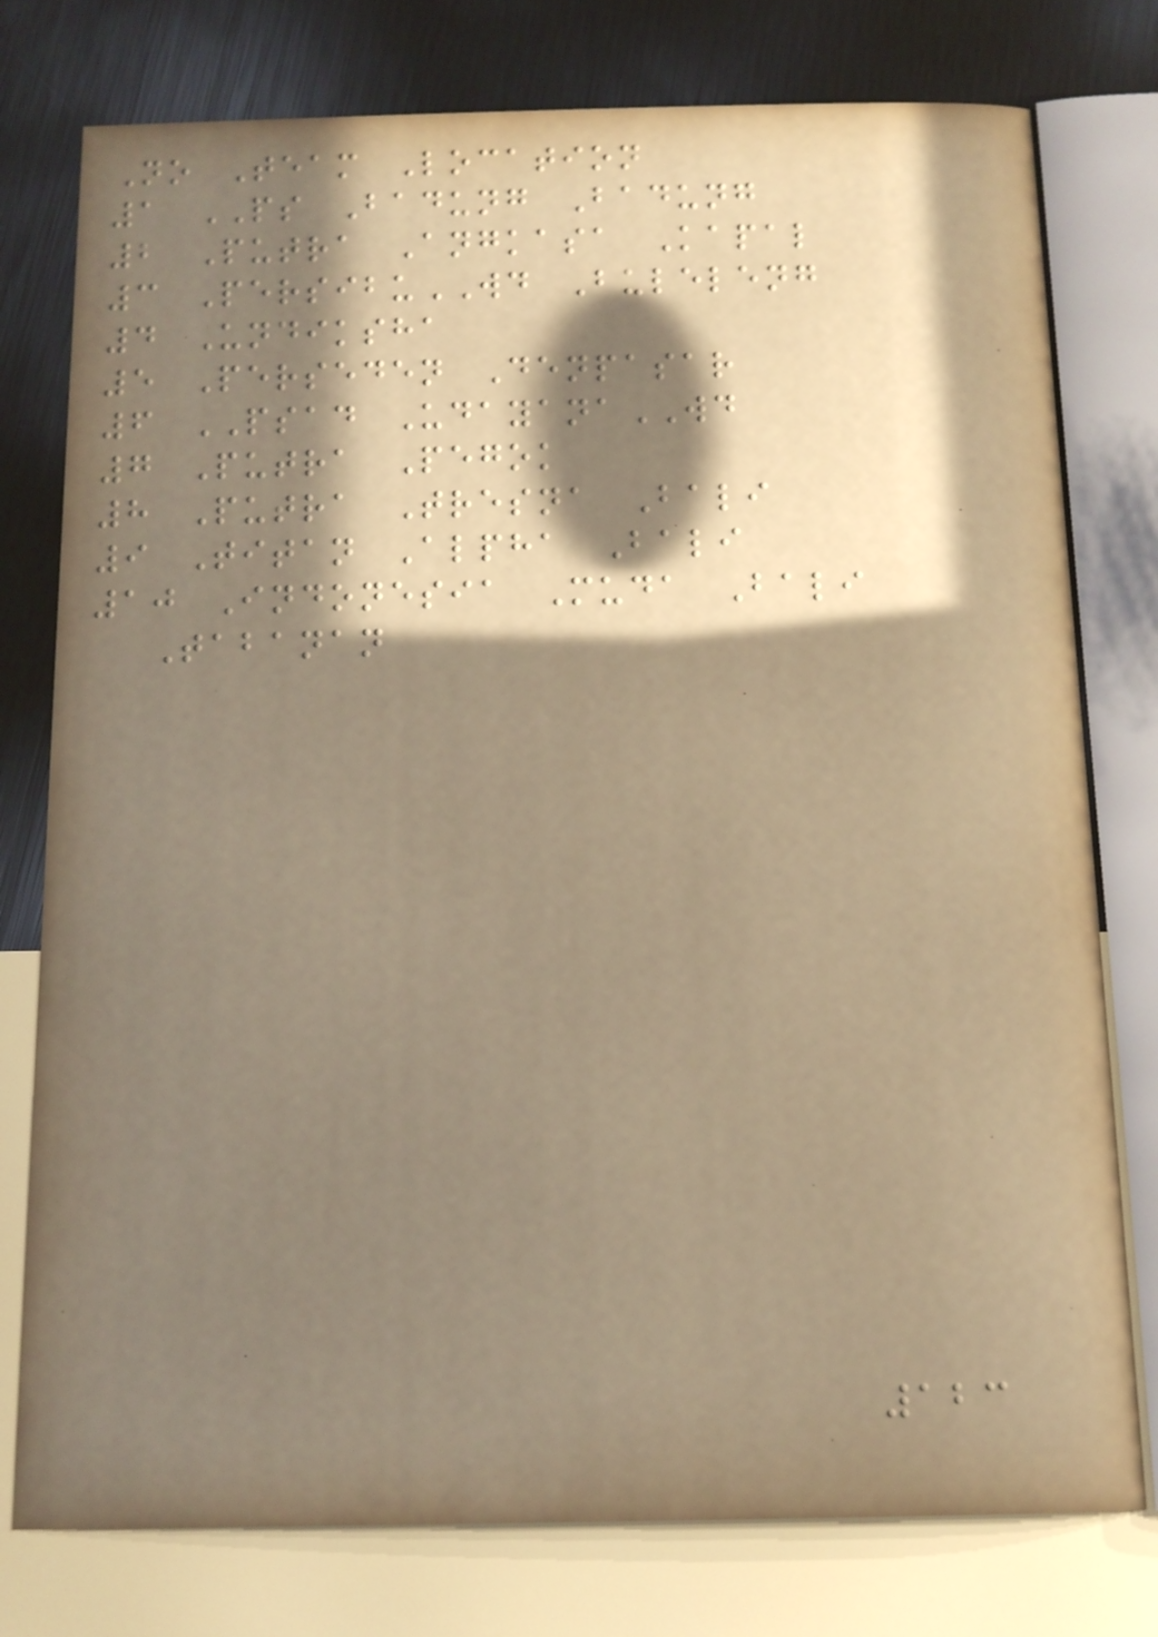No Team Location
1 PS Badung Badung
2 Putra Angkasa Kapal
3 PersibuWD Buleleng
4 Undiksha
5 Perseden Denpasar
6 PSAD UdayanaWD
7 Putra Pegok
8 Putra Tresna Bali
9 Titan Alpha Bali
10 Indonesia Muda Bali
Tabanan
123
